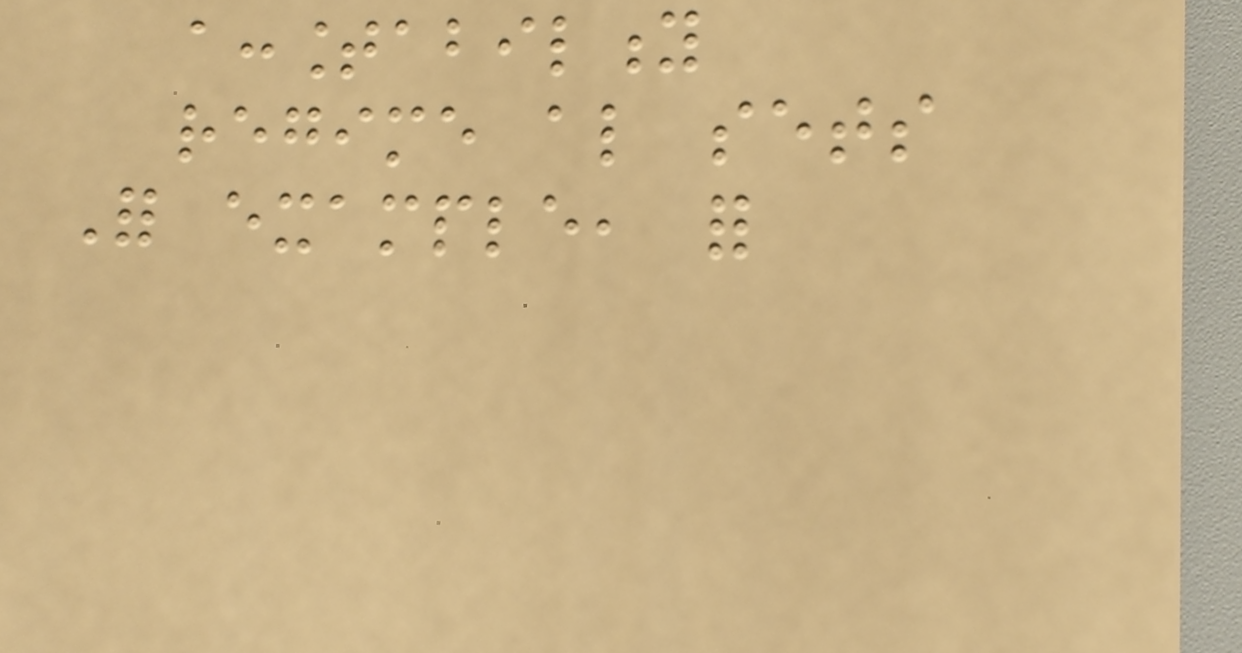accountability
regime also sets
For example, for
